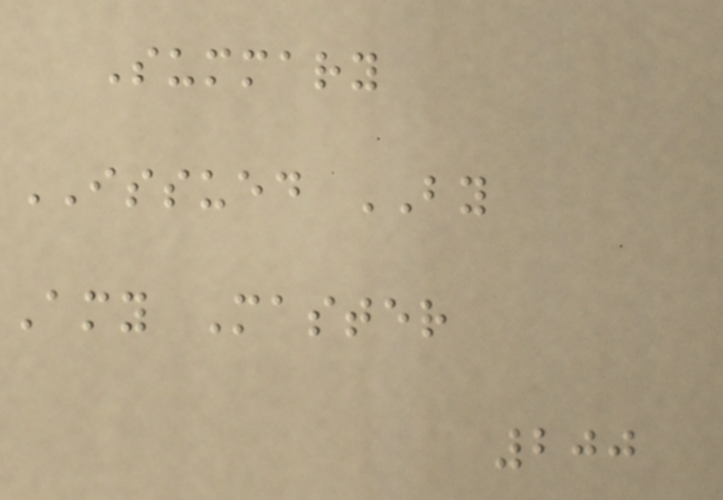Summary
ISSUED BY
Amy Master
200
